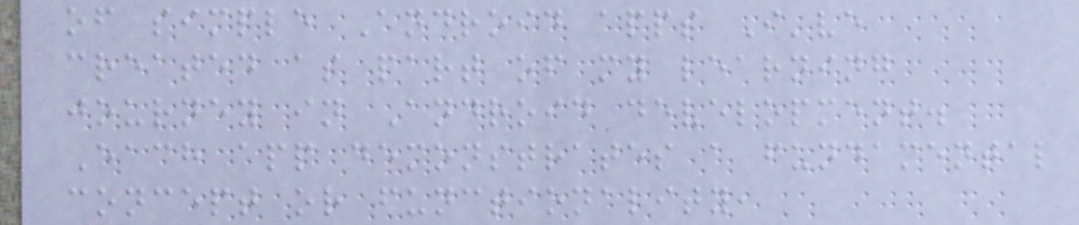of simple Android apps I've
created as part of my learning
journey in Android development.
Each app demonstrates a fundamental
concept or functionality,
